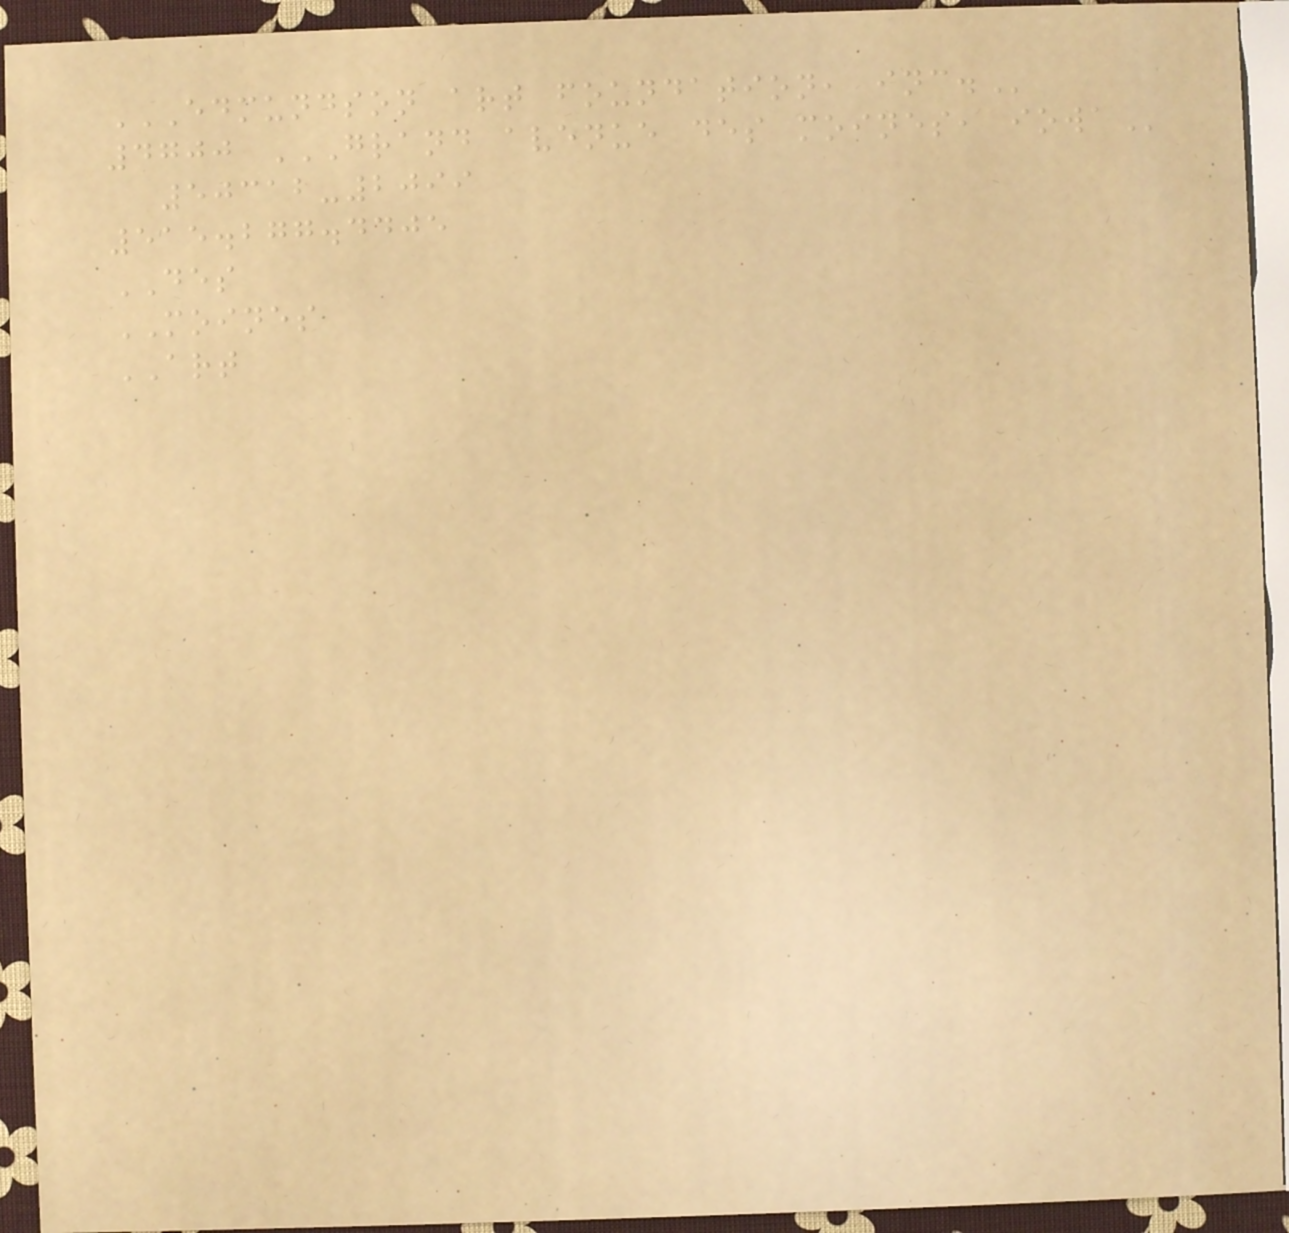EDMUNDSON ART FOUNDATION, INC.
4700 GRAND AVENUE DES MOINES, IOWA
50312-2099
515.277.4405
DES
MOINES
ART
